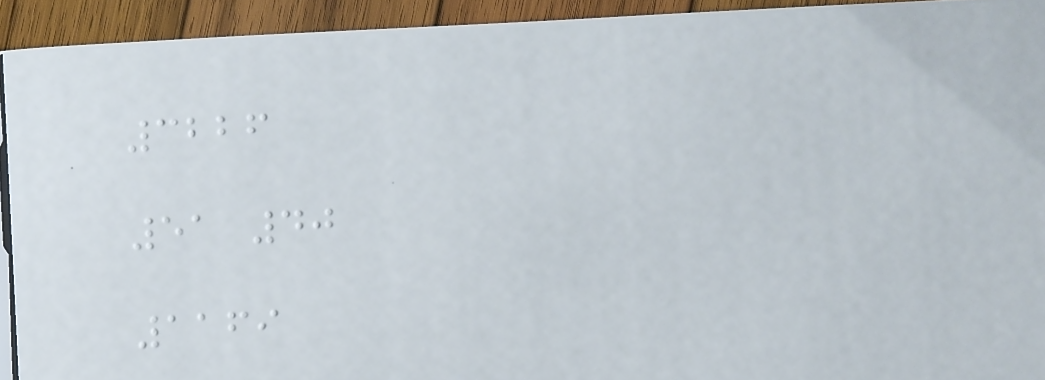3226
51 40
1169
